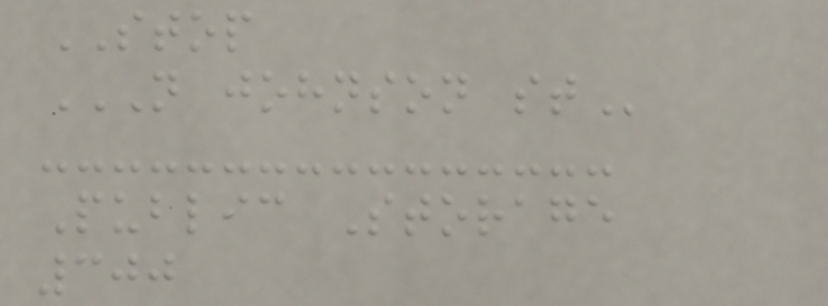STOP
N JOHNSON ST
Public Storage
300
